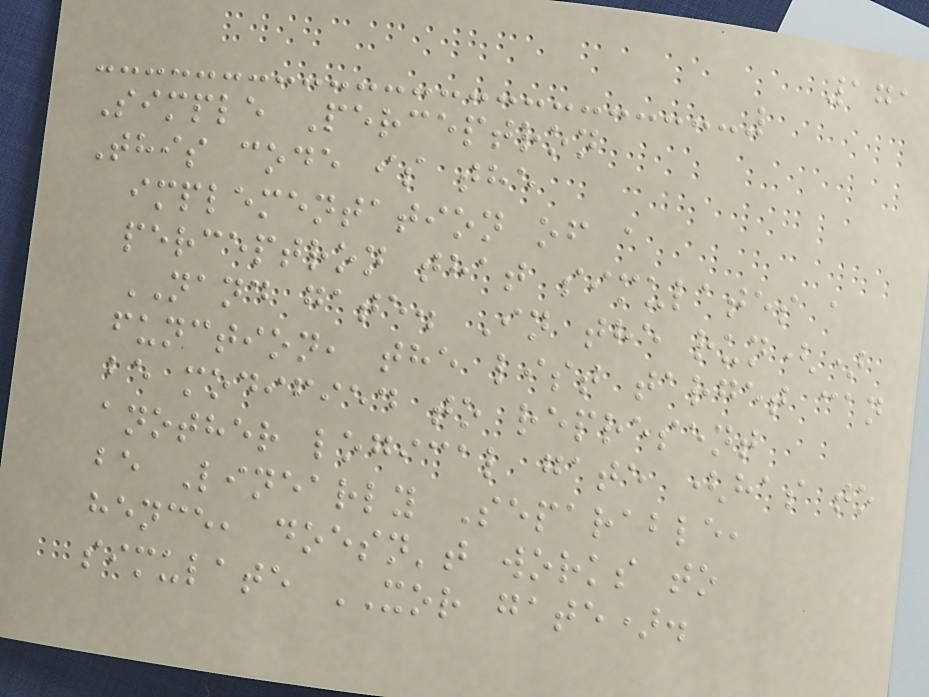171
Simple Perceptron
This code is the
implementation of a
perceptron that simulates a
NAND gate. In the run()
function, the list target can
be modified to represent
another logical gate (has to
be Linearly Separable,
hence, doesn't works to
simulate XOR gate).
